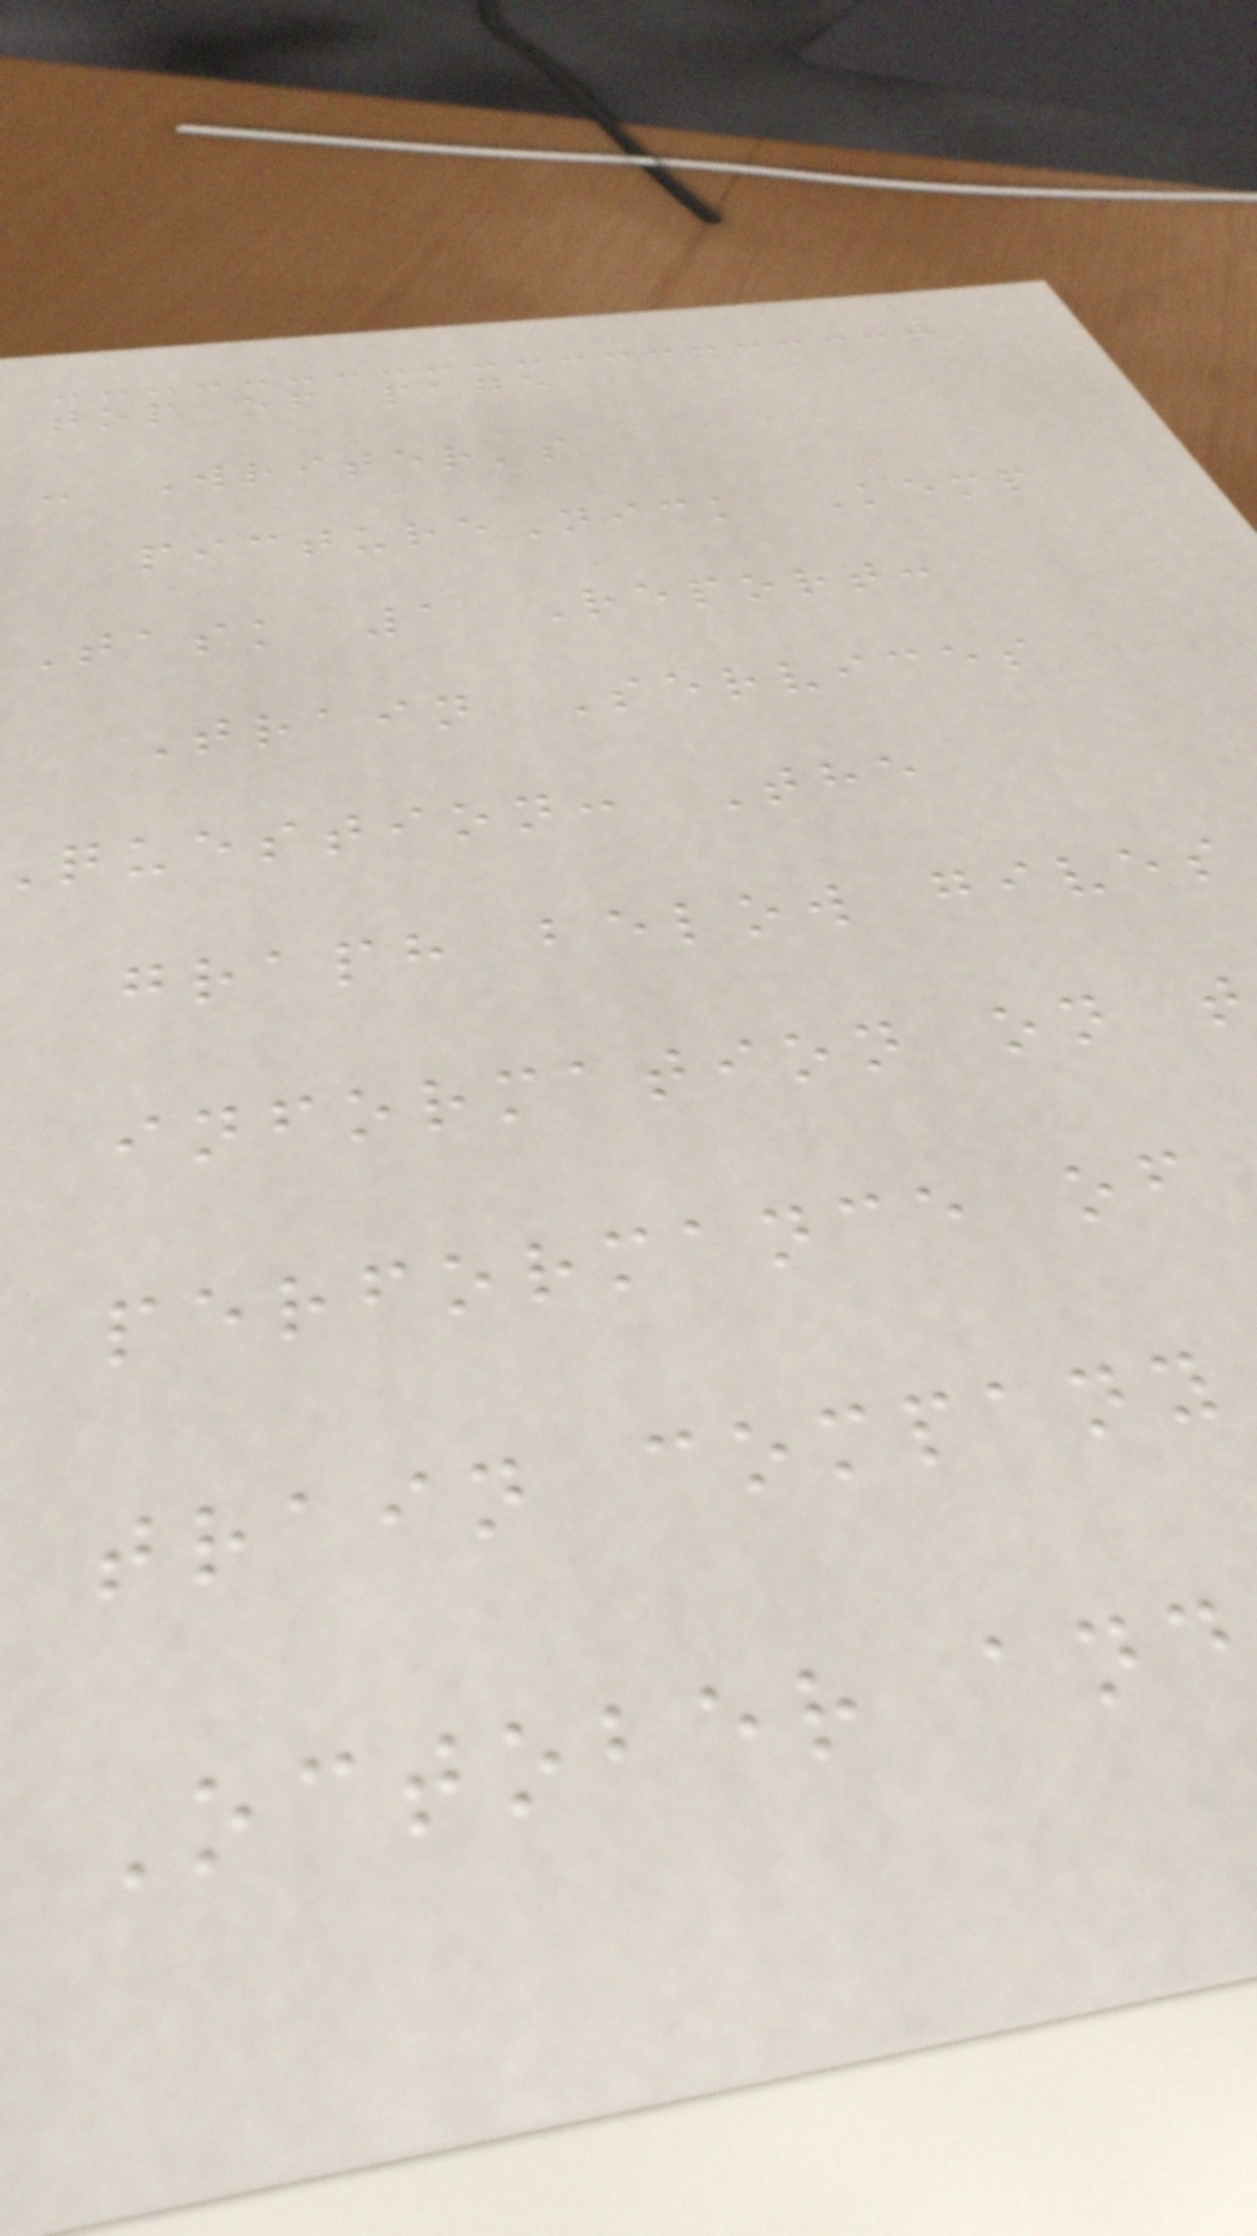top of page
- Writer's
pictureNick Kemp
Task 1 Report:
Train Services
question: The
graph below gives
information on t
performance of
train company
October and
